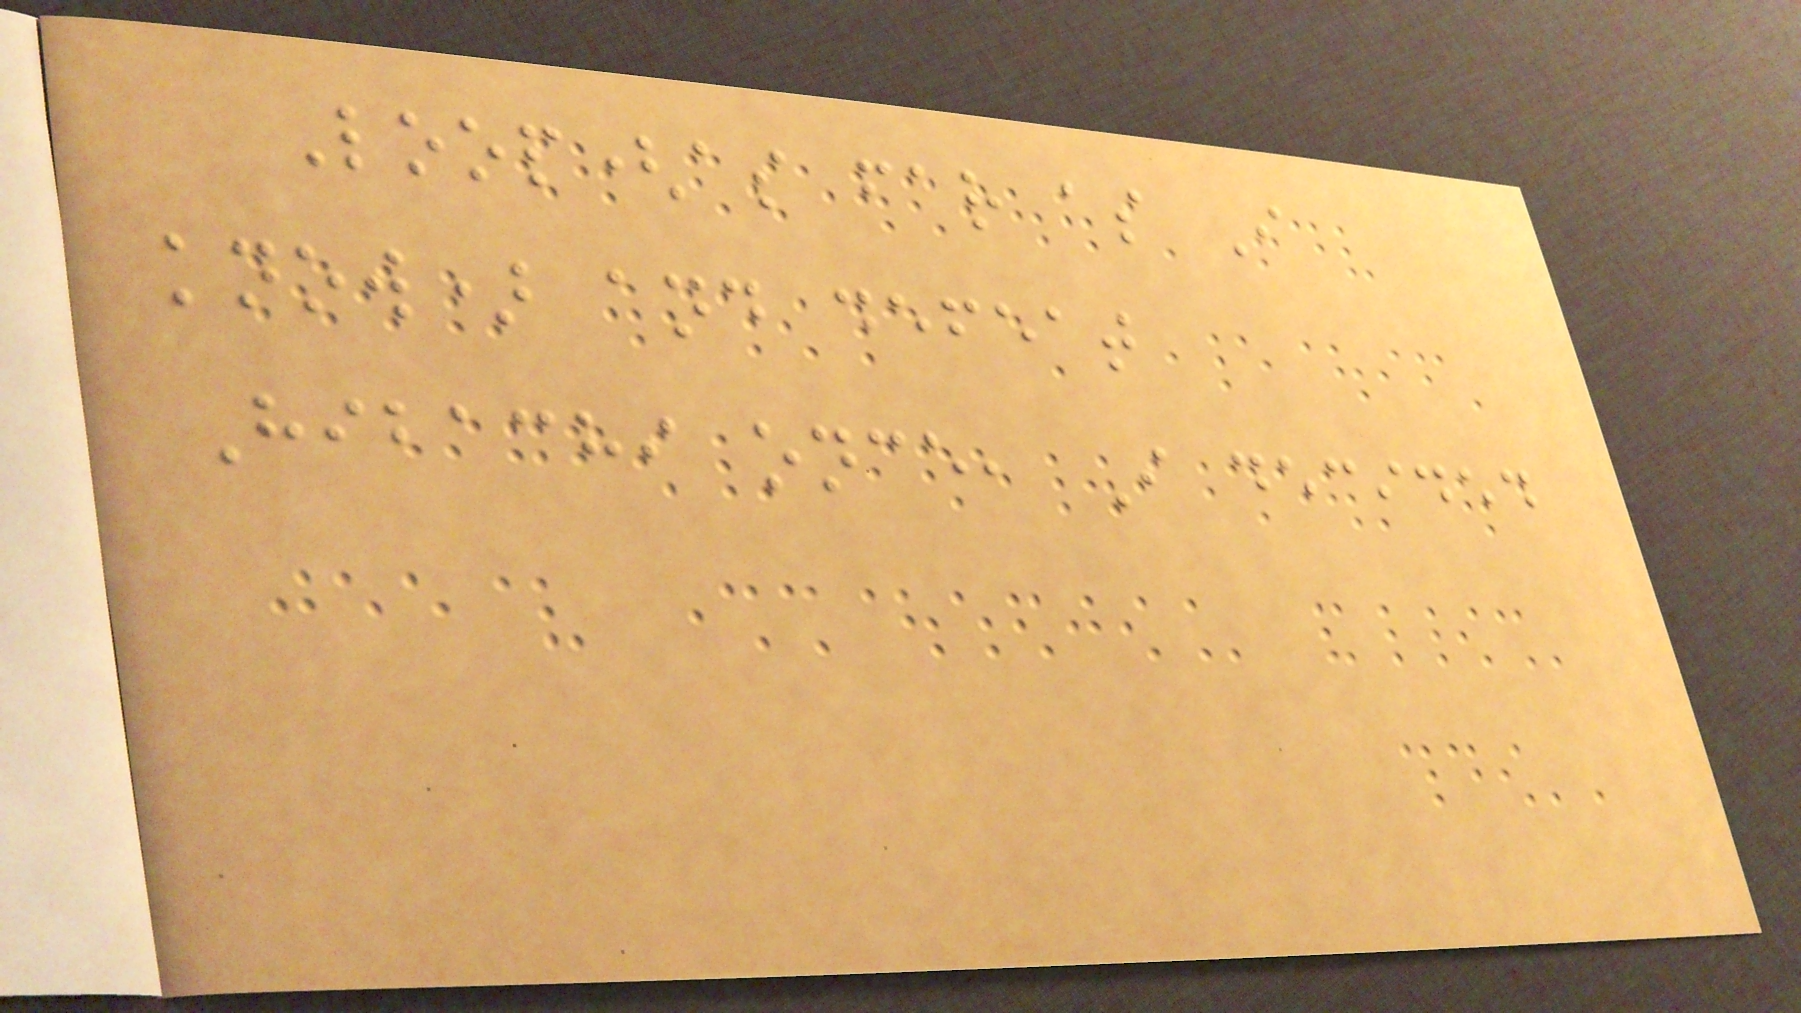Loop(as far as I
know) and defeat
Hibachi once, I decided
